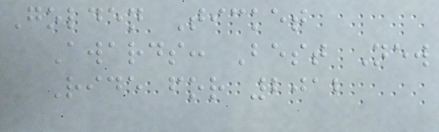Golden Ticket
Awards: Best New
Ride for 2012
